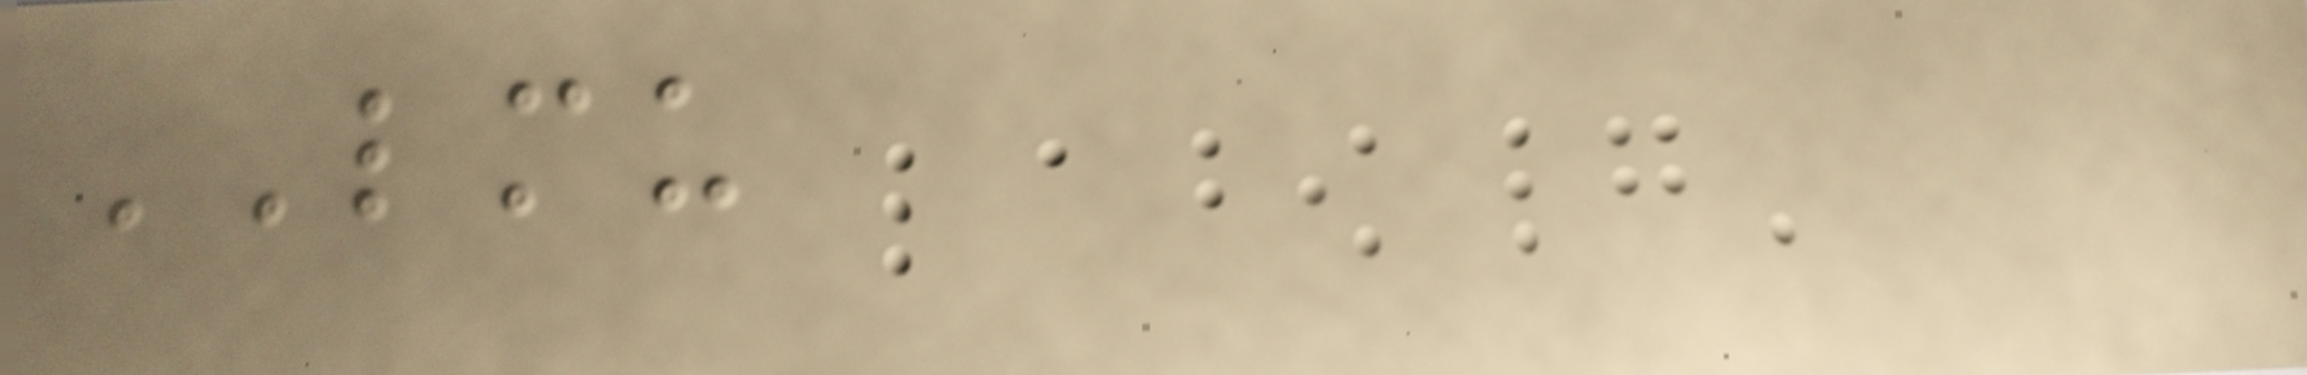LMU
